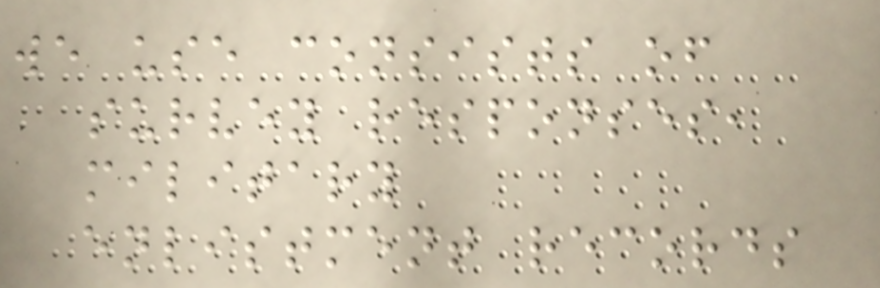we use consists of
survey responses,
military
enlistment records
